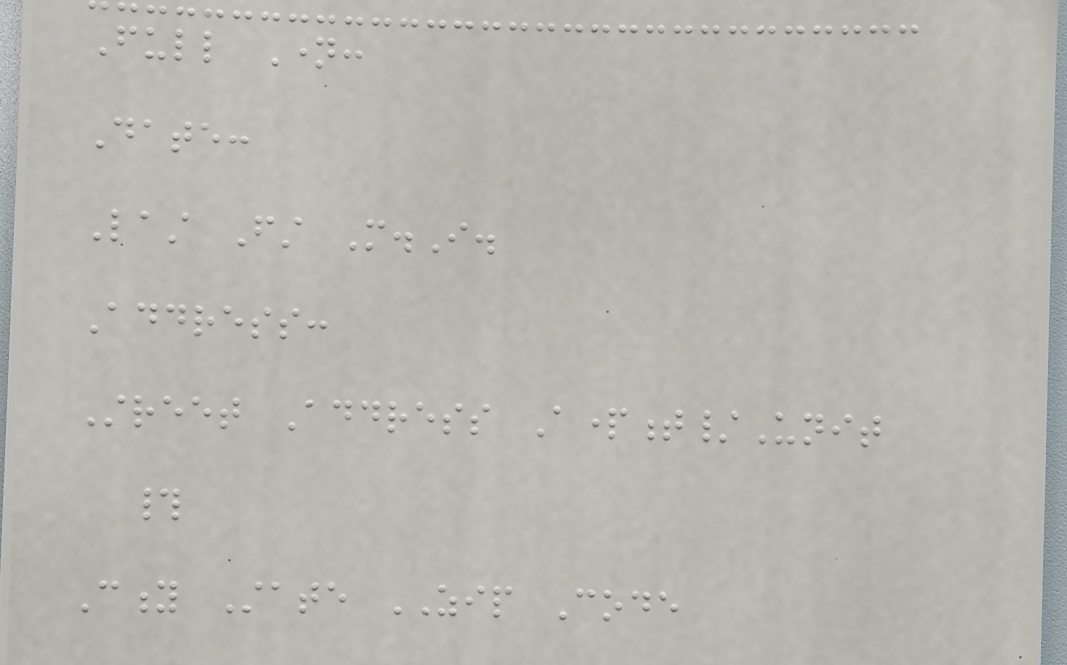Full Name:
Date:
Last First M.I.
Address:
Street Address Apartment/Unit
#
City State ZIP Code
